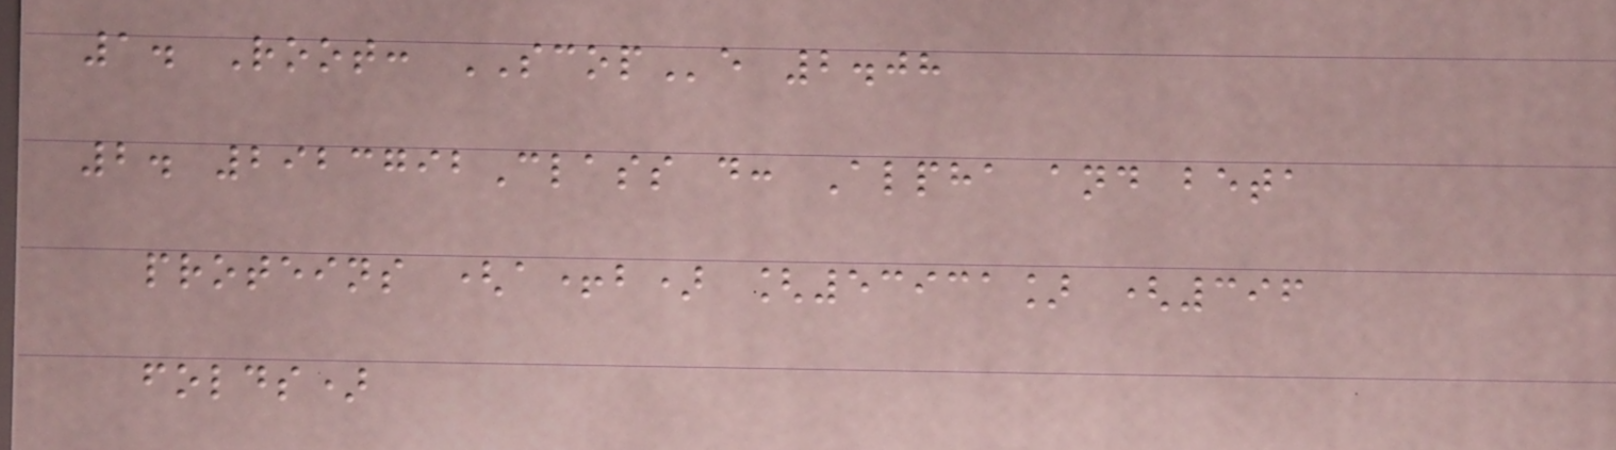1. Root: SCOPe 2.08
2. 2923792Class d: Alpha and beta
proteins (a+b) [53931] (396
folds)
